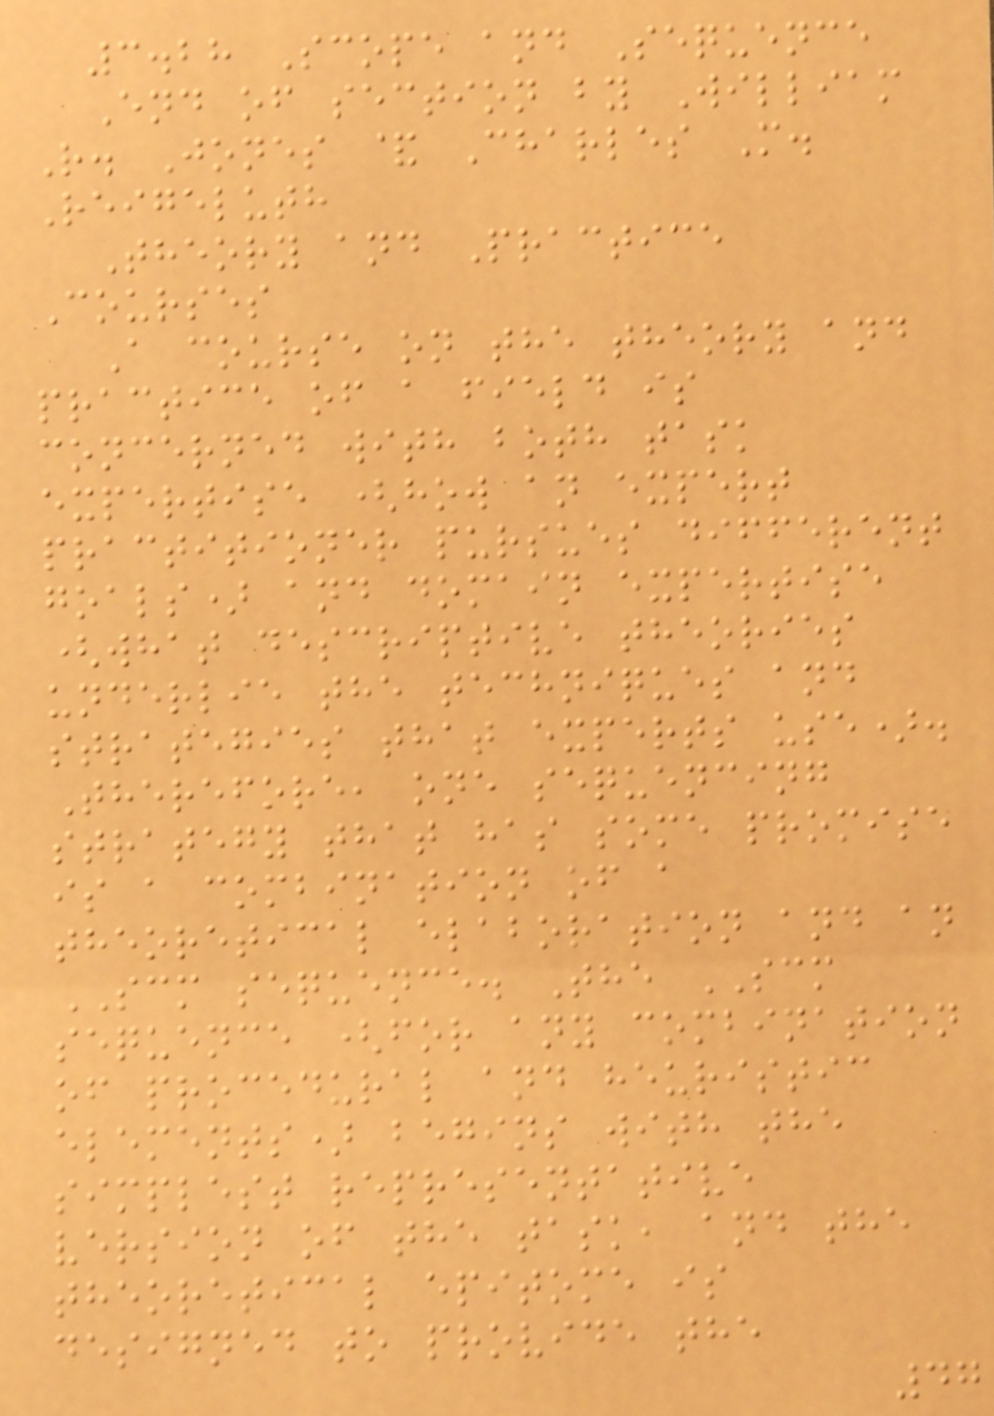3.28 Scope and Sequence
End of section by William
R. Jones & Charles M.
Reigeluth
Theory and Practice
Courses
A course on the theory and
practice of a field is
concerned with both task
expertise (how an expert
practitioner pursues different
goals) and domain expertise
(what descriptive theories
underlie the techniques and
strategies that experts use).
Therefore, one sequencing
strategy that has some promise
is a combination of a
theoretical elaboration and an
SCM sequence. The SCM
sequence (for any combination
of procedural and heuristic
elements) begins with the
simplest representative
version of the task, and the
theoretical epitome is
designed to provide the
47
